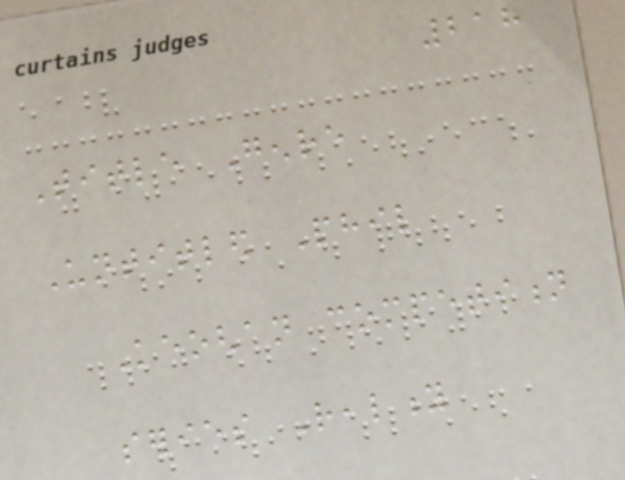218
Title Genre
Untitled Phil
Keoghan competition
series Reality
